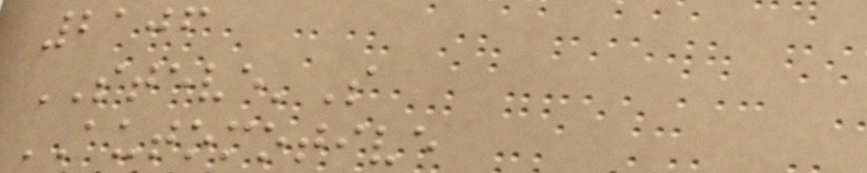2106
STEVE'S
AUTOMOTIVE
